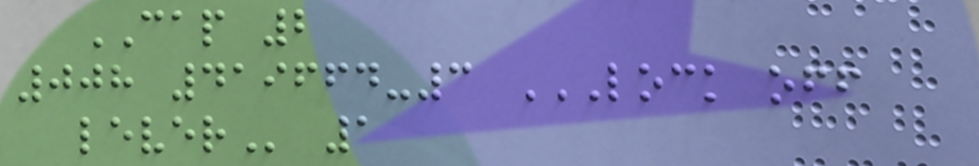CAP 2
008 419664-3 LOCK OFF
LEVER 1
